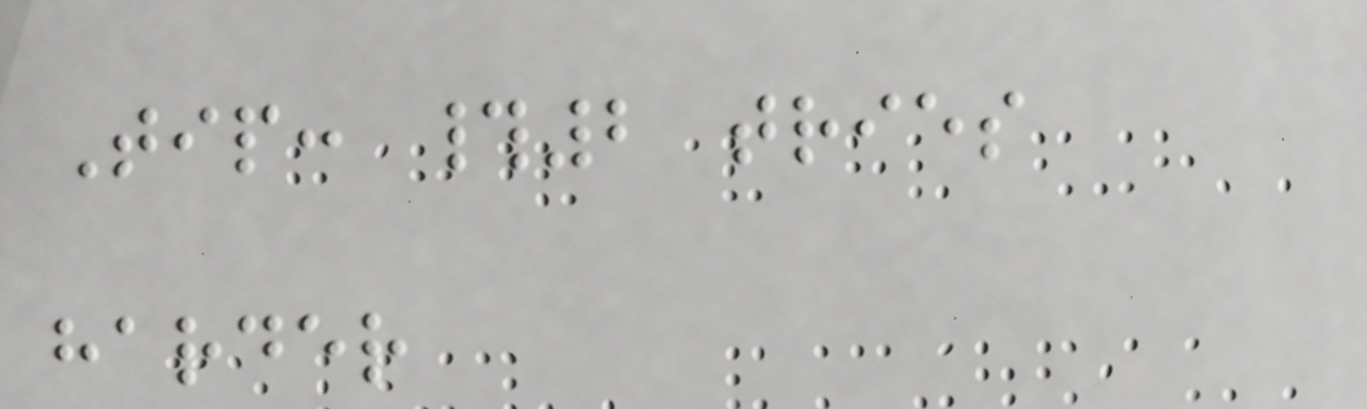Tip: #2 tries
harder
